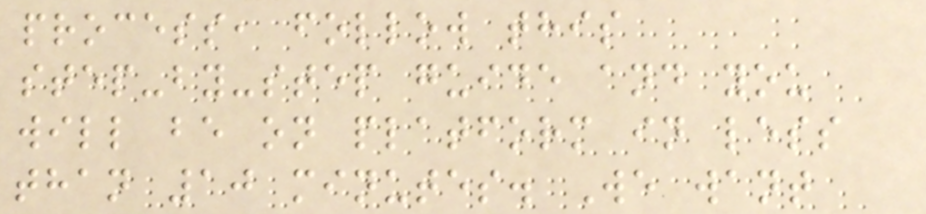process, follow this
step-by-step guide and you
will be on platform in less
than 10 minutes. We want
